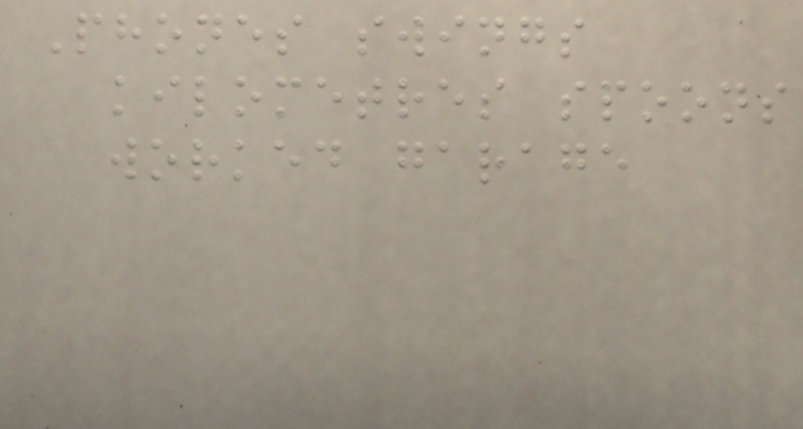Phones swings
kilometres spoons
worked garage
